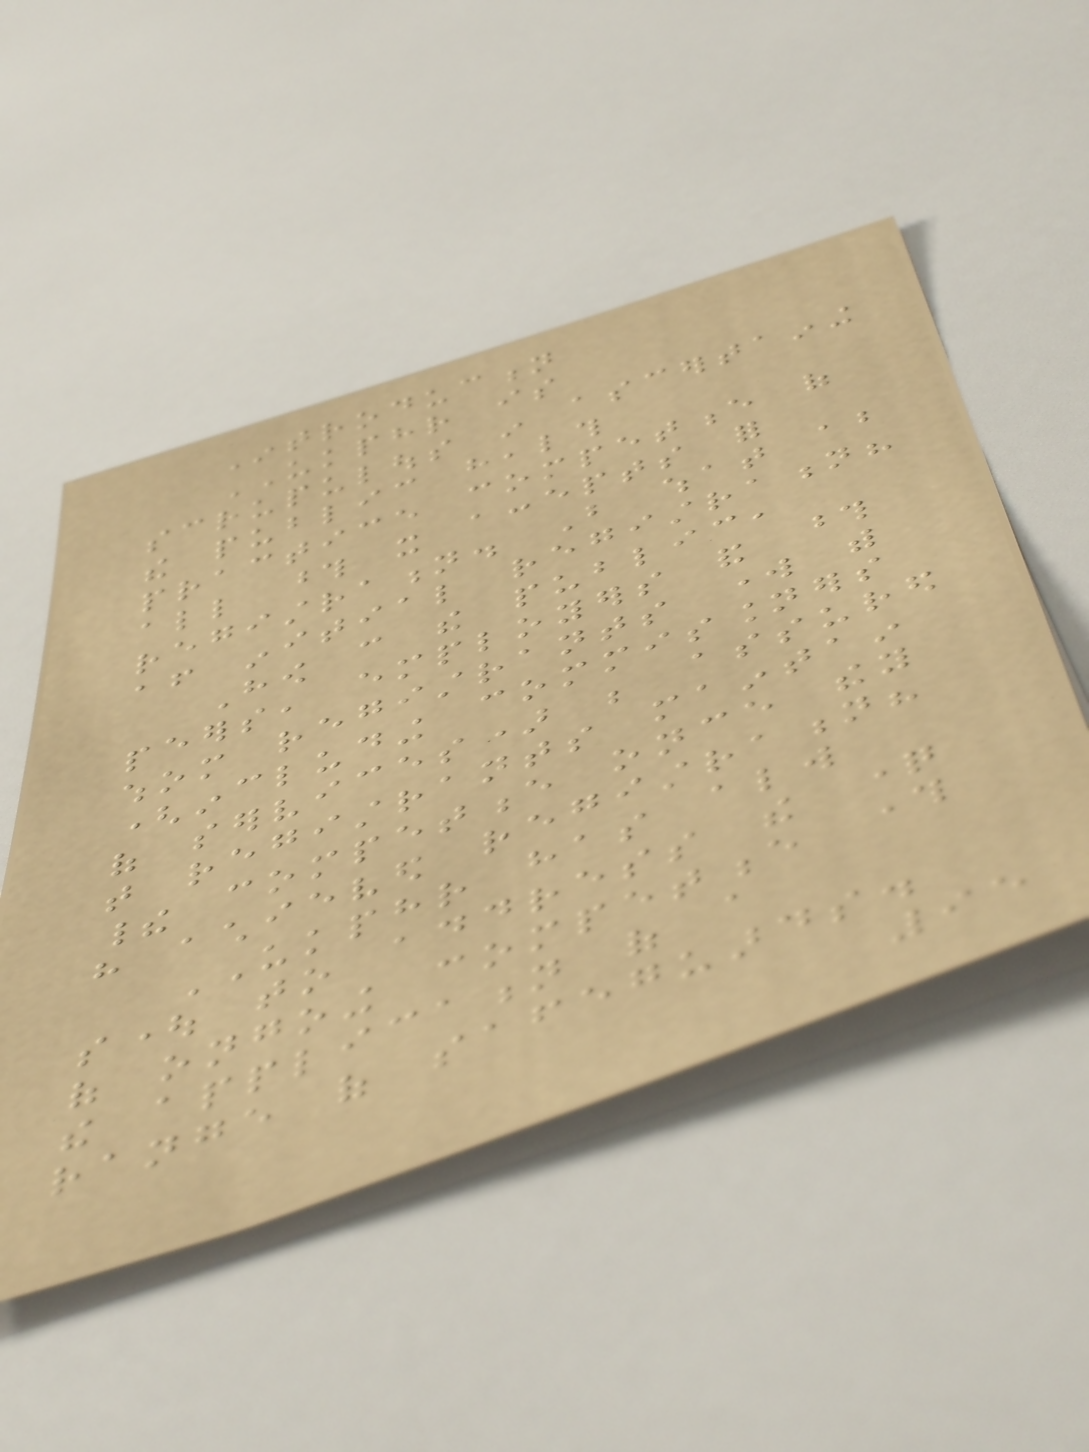Introduction
UKPHR is
scrupulous in ascertaining
the public health
practice competence of
all those it accepts for
registration. But what about
after initial registration?
How can the public,
peers, employers and those
whom registrants work with
(including commissioners
of services) be assured
that registrants maintain
their competence once they
have achieved registration?
UKPHR has always
sought to address the question
of ongoing competence through
the application of a
range of safeguards.
95
